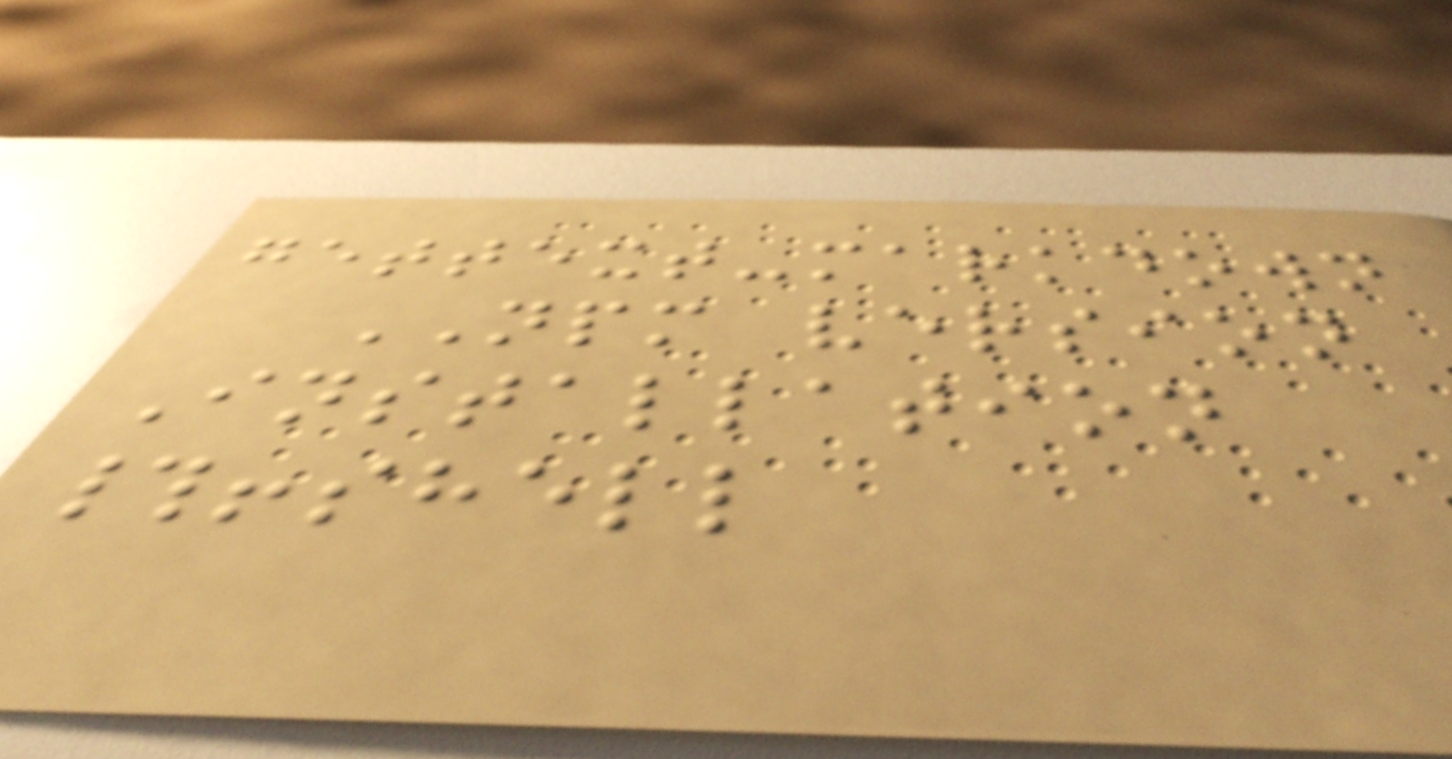gettext-markdown
NPM version
Installation
#!shell
